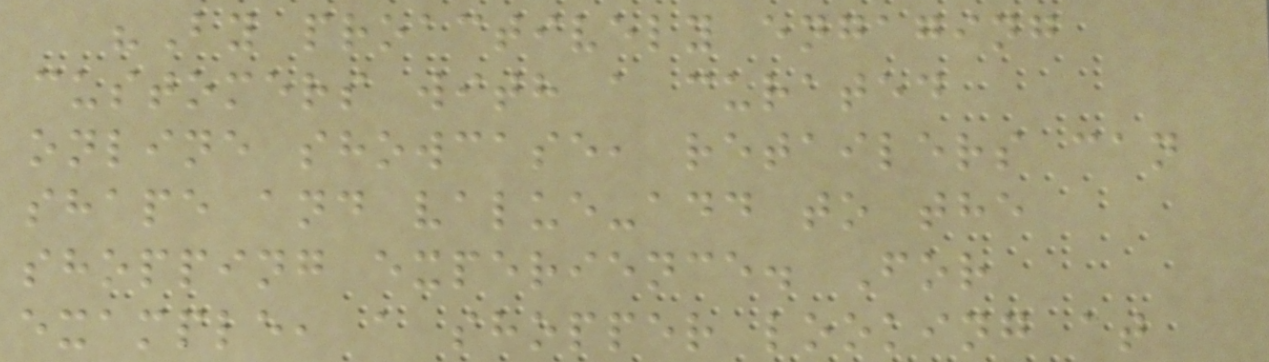"By proactively engaging
customers with a curated
online showcase, retailers can
shape and value-add to the
shopping experience. For
example, a shopper looking at
